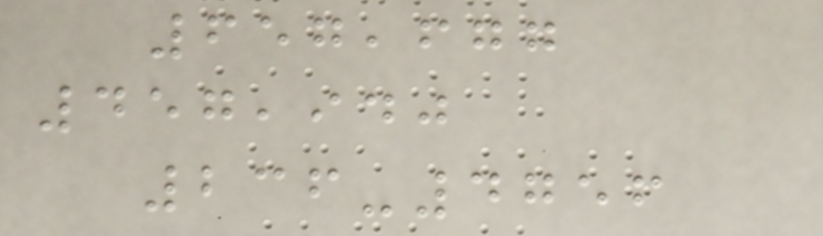657,677
457,940
236-4756
